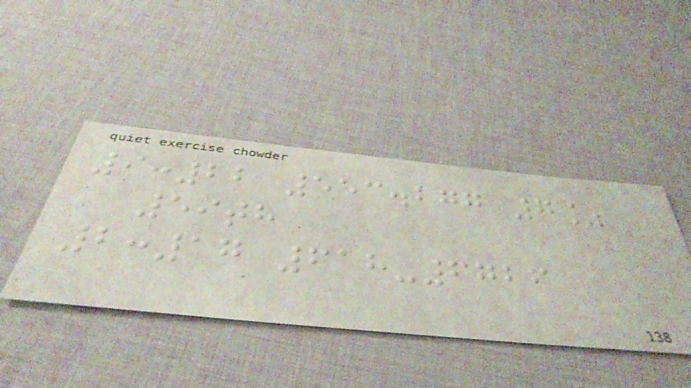9:22 553.277 7%
59th
2:17 618-6726
